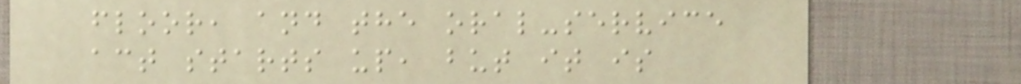floor, and the oral-service
act starts up, but it is
